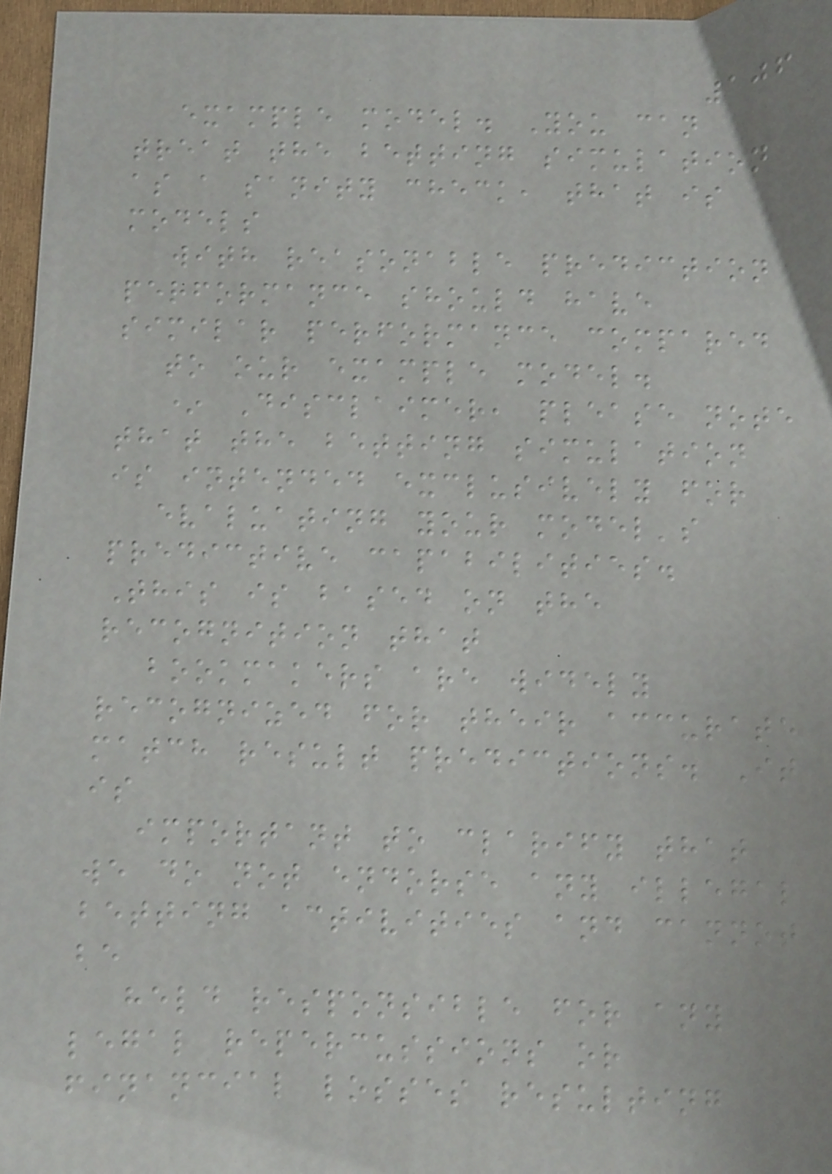106
example model. You can
treat the betting simulation
as a sanity check, that is
models
with reasonable prediction
performance should have
similar performance compared
to our example model.
* Disclaimer, please note
that the betting simulation
is intended exclusively for
evaluating your model's
predictive capabilities.
This is based on the
recognition that
bookmakers are widely
recognized for their accurate
match result predictions. It
is
important to clarify that
we do not endorse any illegal
betting activities and cannot
be
held responsible for any
legal repercussions or
financial losses resulting
